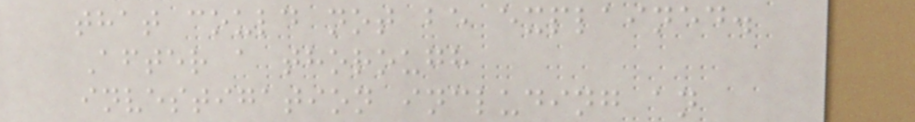that could not be explained.
After a thorough
investigation including an
